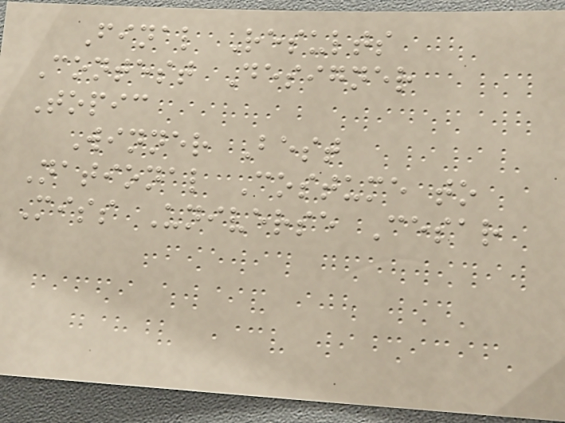Final Results
Contest Designer
Topic
Winner Best
National Costume to
Miss Universe Cesar
